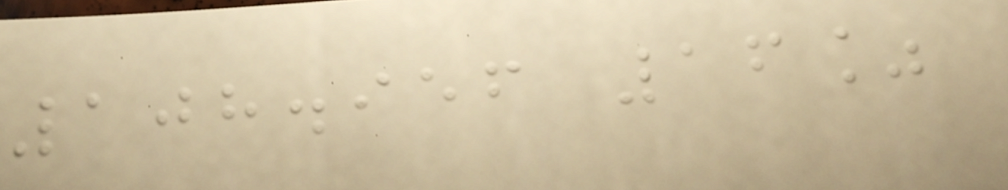108.956 16%
